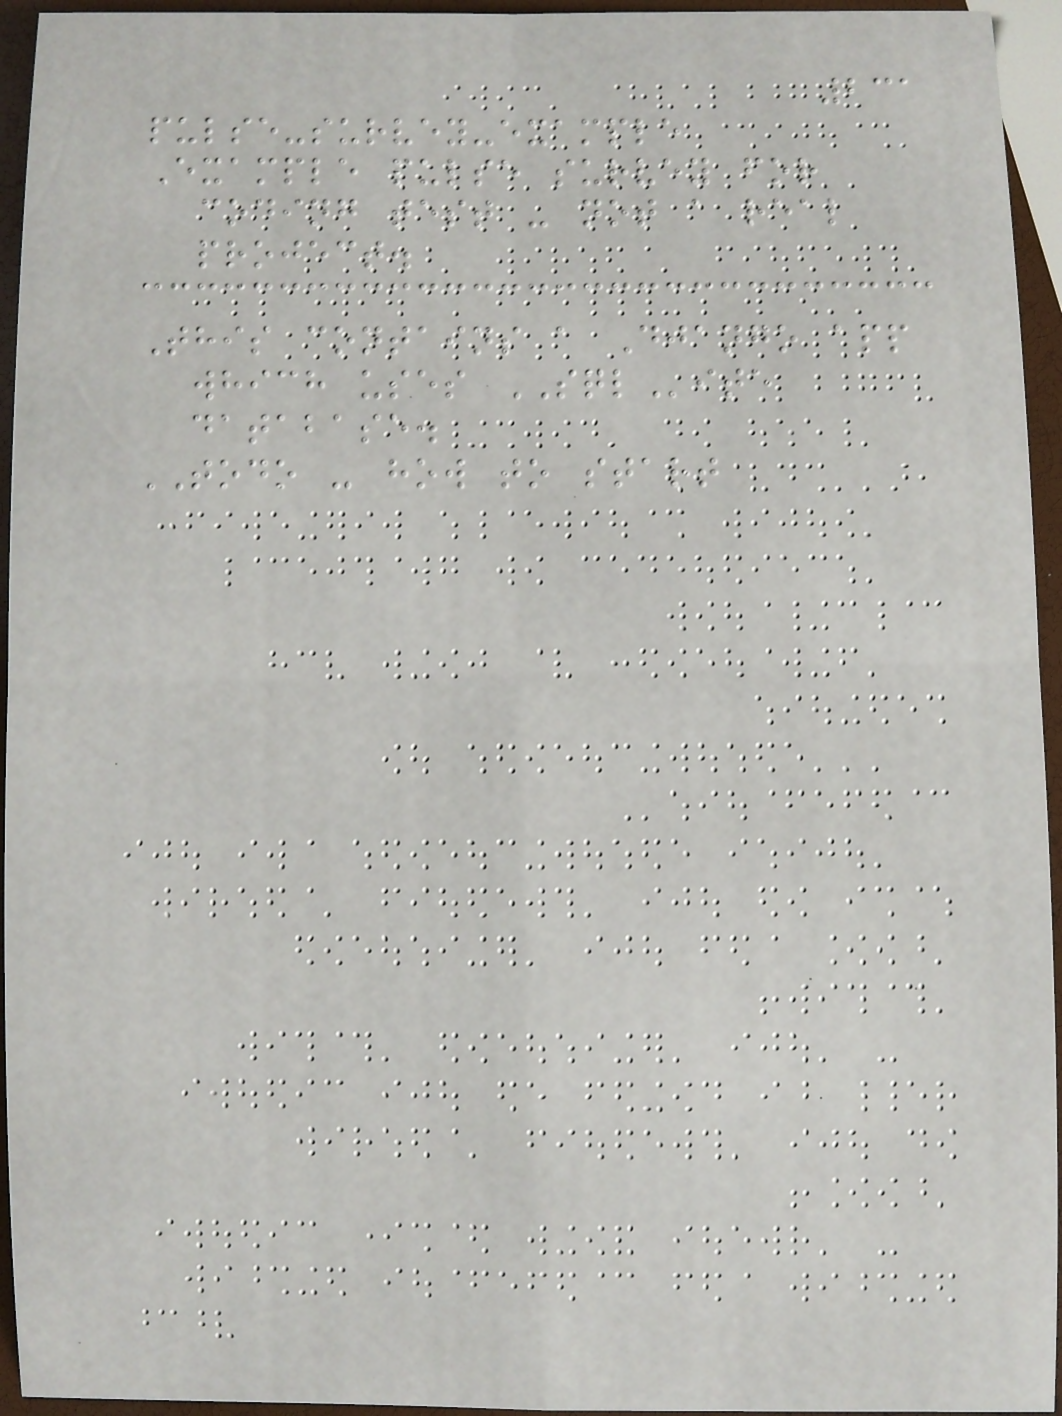231
pulse-survey-example
Example pulse survey for
coding test - not a real
project.
This contains a Django app
which uses SQLite
database.
TODO - how to start
